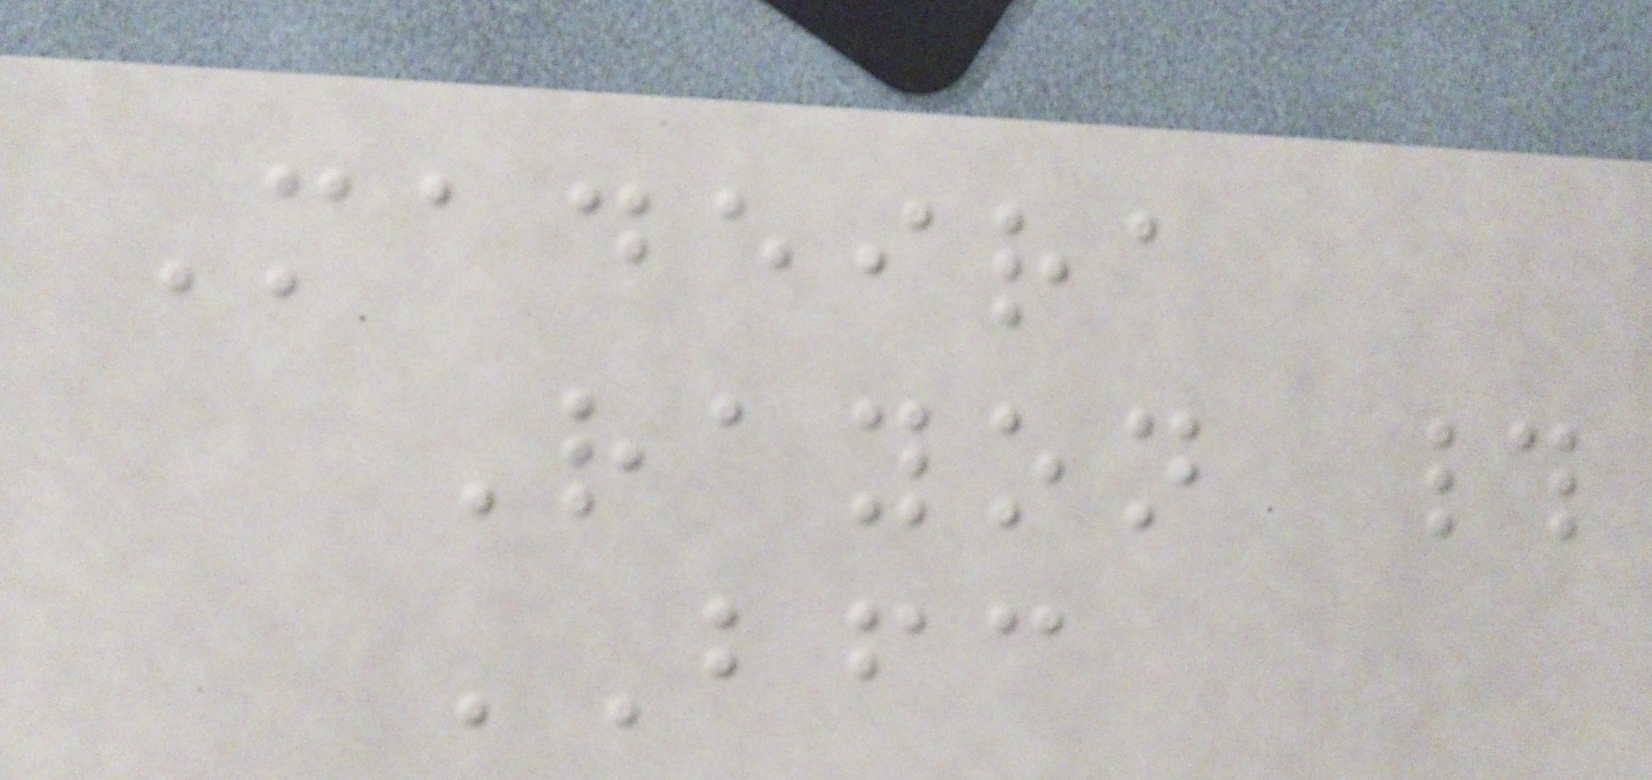Madeira
Rayon #
BFC
